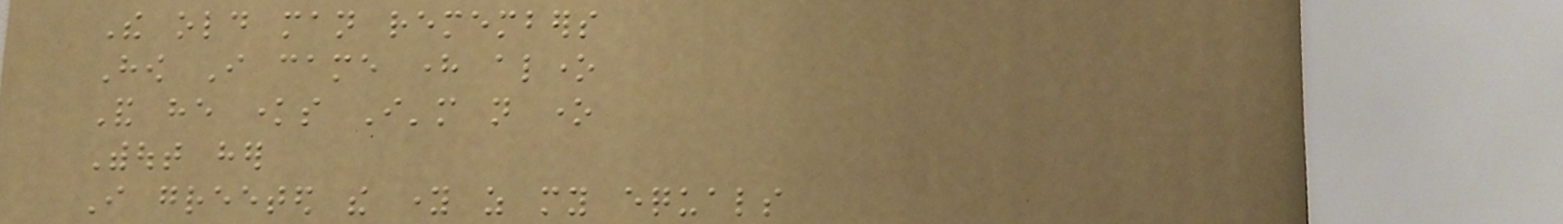The old man remembers
How I came here alone
And he knows I'm not one
Without her
I greeted the young as my equals
